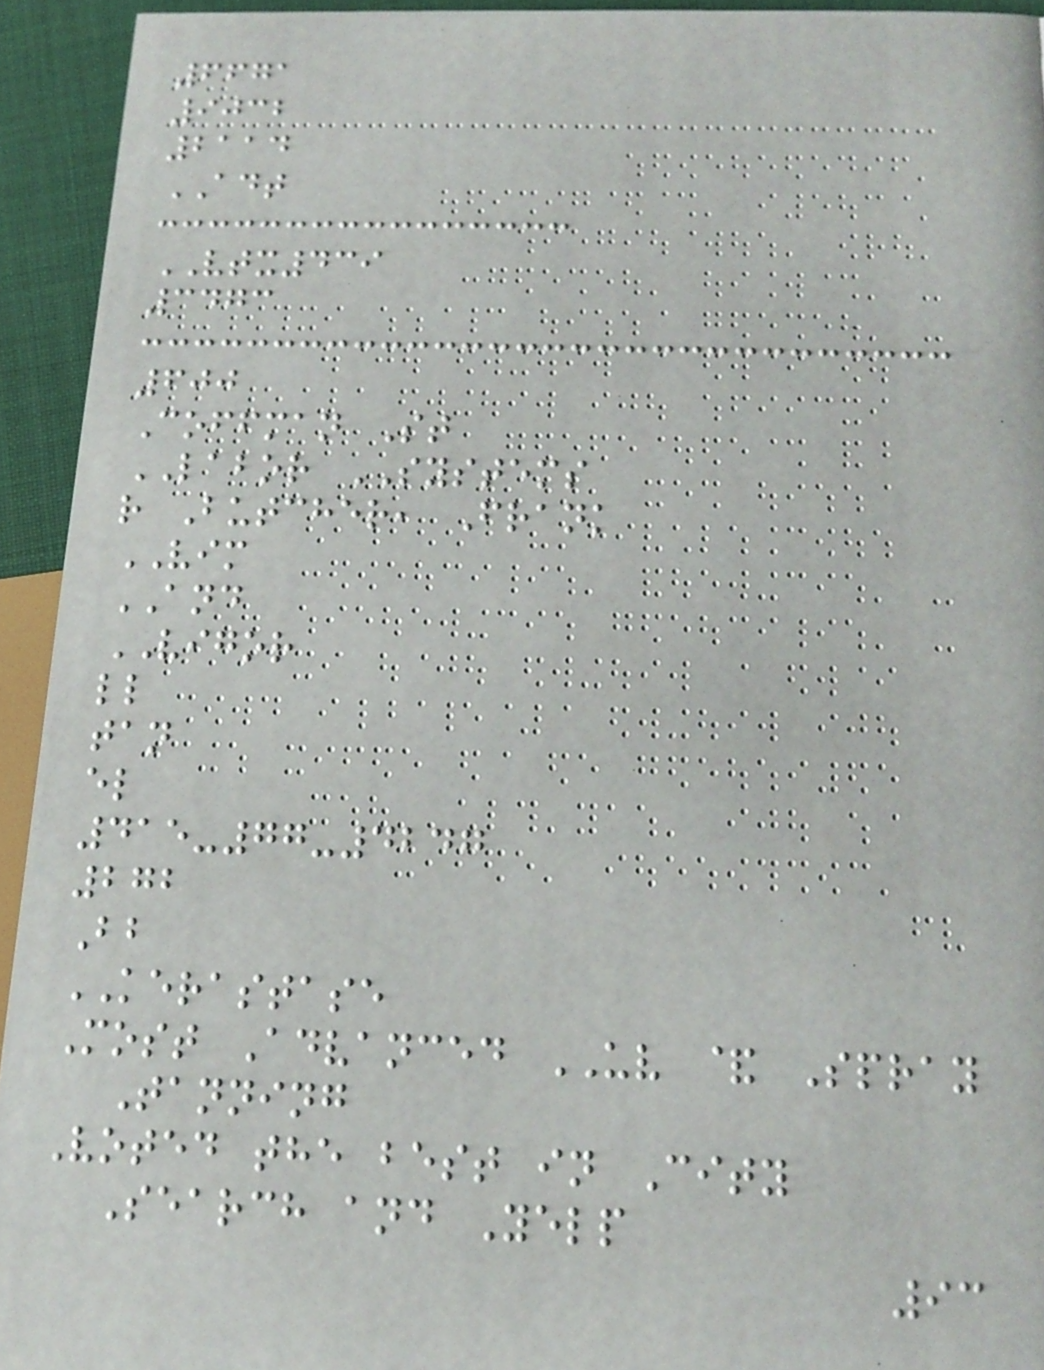6671
9032
2114
ADT
VTX439
3473
600
Coffman St
LABOR SYSTEMS
r Butcher, Frank
VIM
AND
VIGOR
ll
tan
el
415-77-4247
272
Bb
KERASTASE
Most Advanced UV & Spray
Tanning
Voted the best in City
Search and Yelp
93
